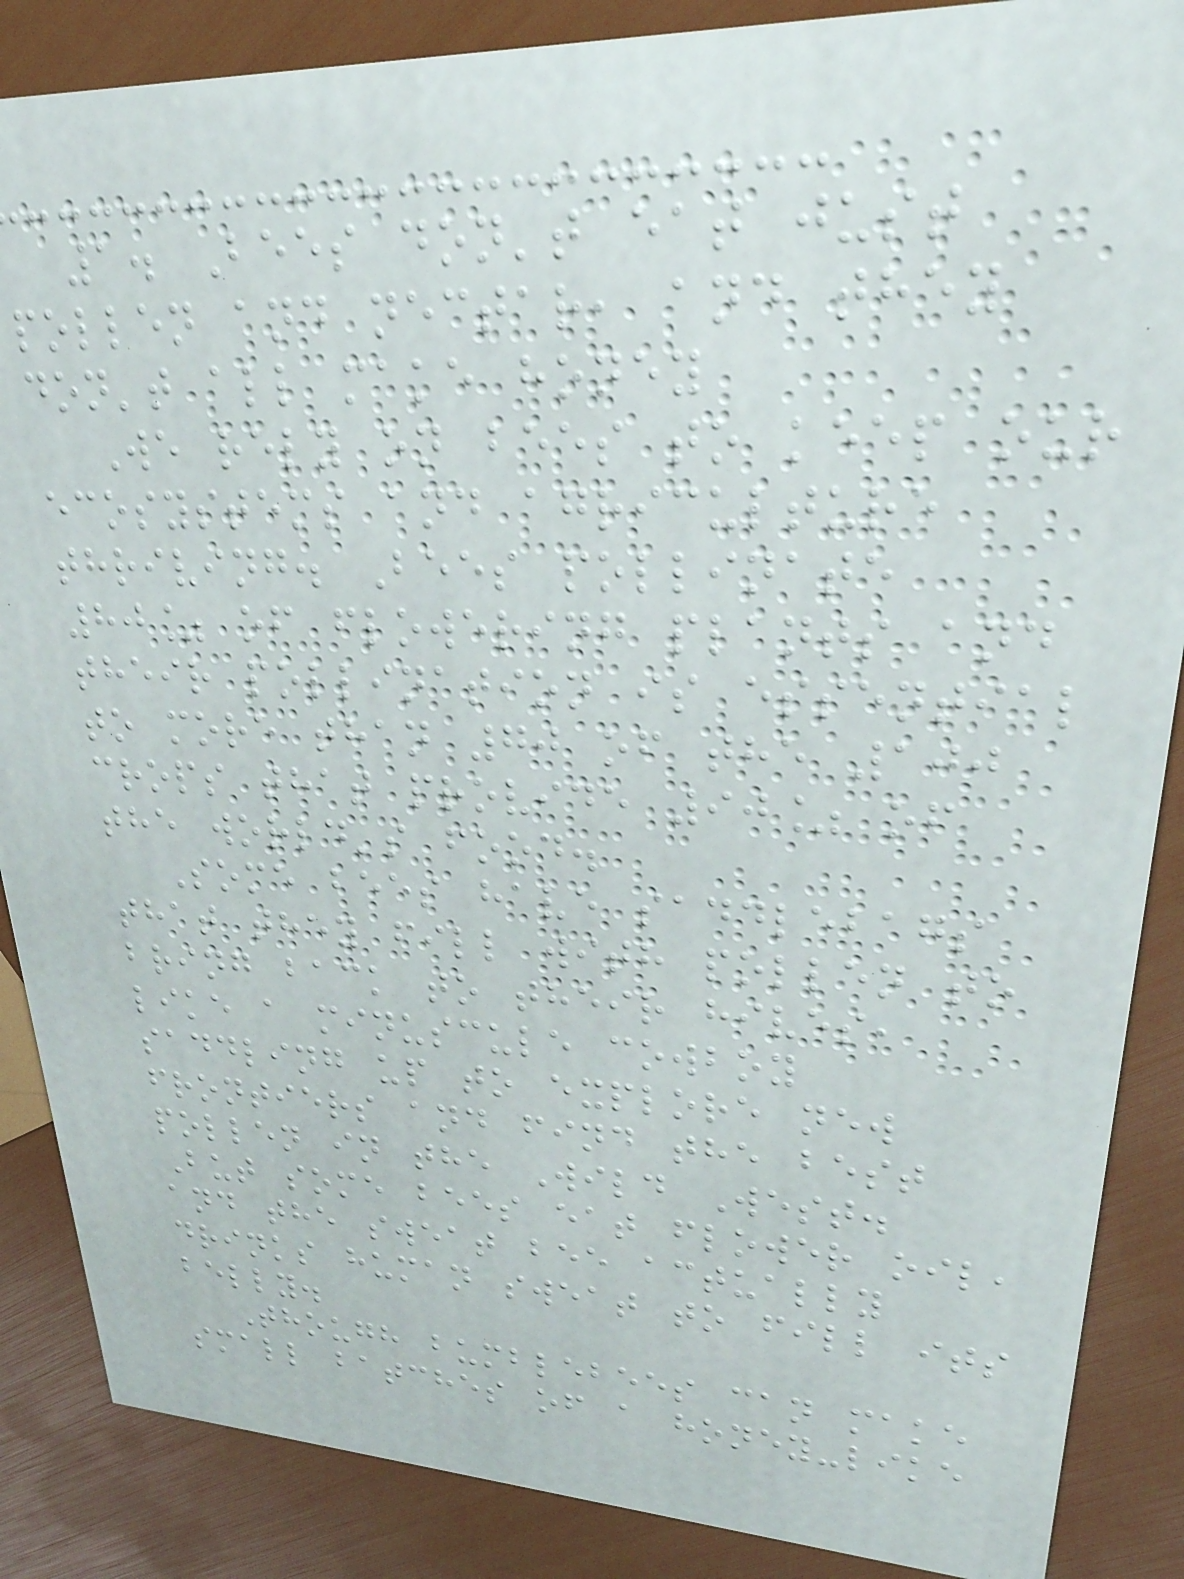1. Bees don't eat just
pollen and nectar, and they
don't all make honey
We rely on bees to keep our
ecosystems and agriculture
thriving. Bees pollinate
80% of flowering plants and
their pollination is essential
to more than 70 of the 100
crops that provide 90% of
the world's food.
Some bees have saddlebags
that they fill with pollen to
bring back to their hives,
like a minuscule cowboy
saddling up to explore new
frontiers and find the best
pollen in the Wild West.
But some bees eat flower oil,
and the sweat bee actually
drinks human sweat to fill its
belly.
Though bumblebees can make
small batches of a honey-like
